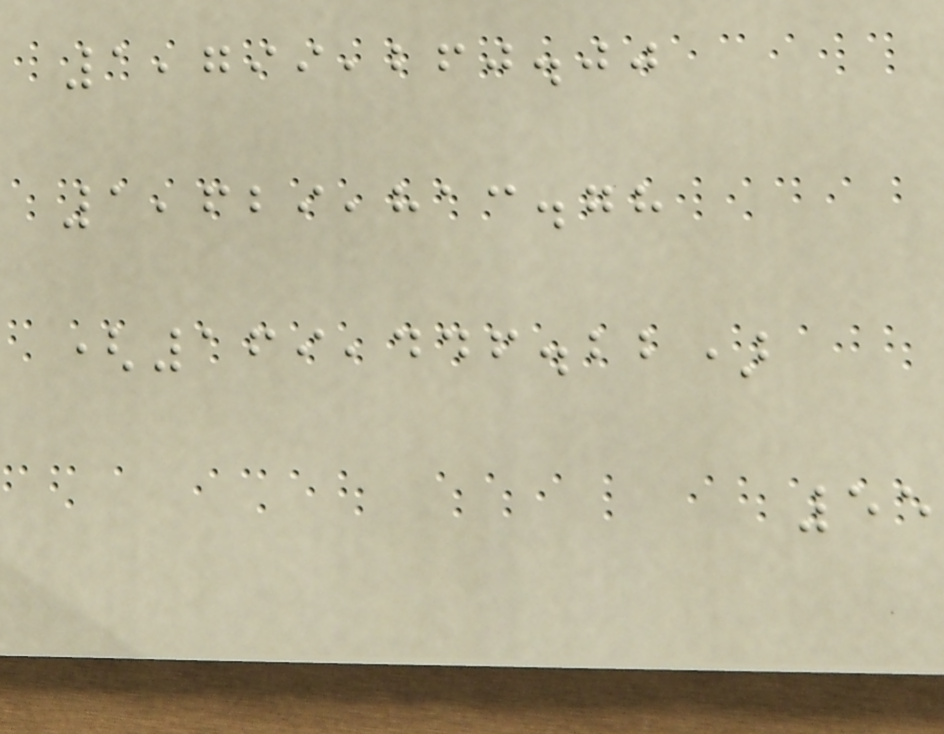1,799,260.00
1,629,813.78
(169,446.22)
55
